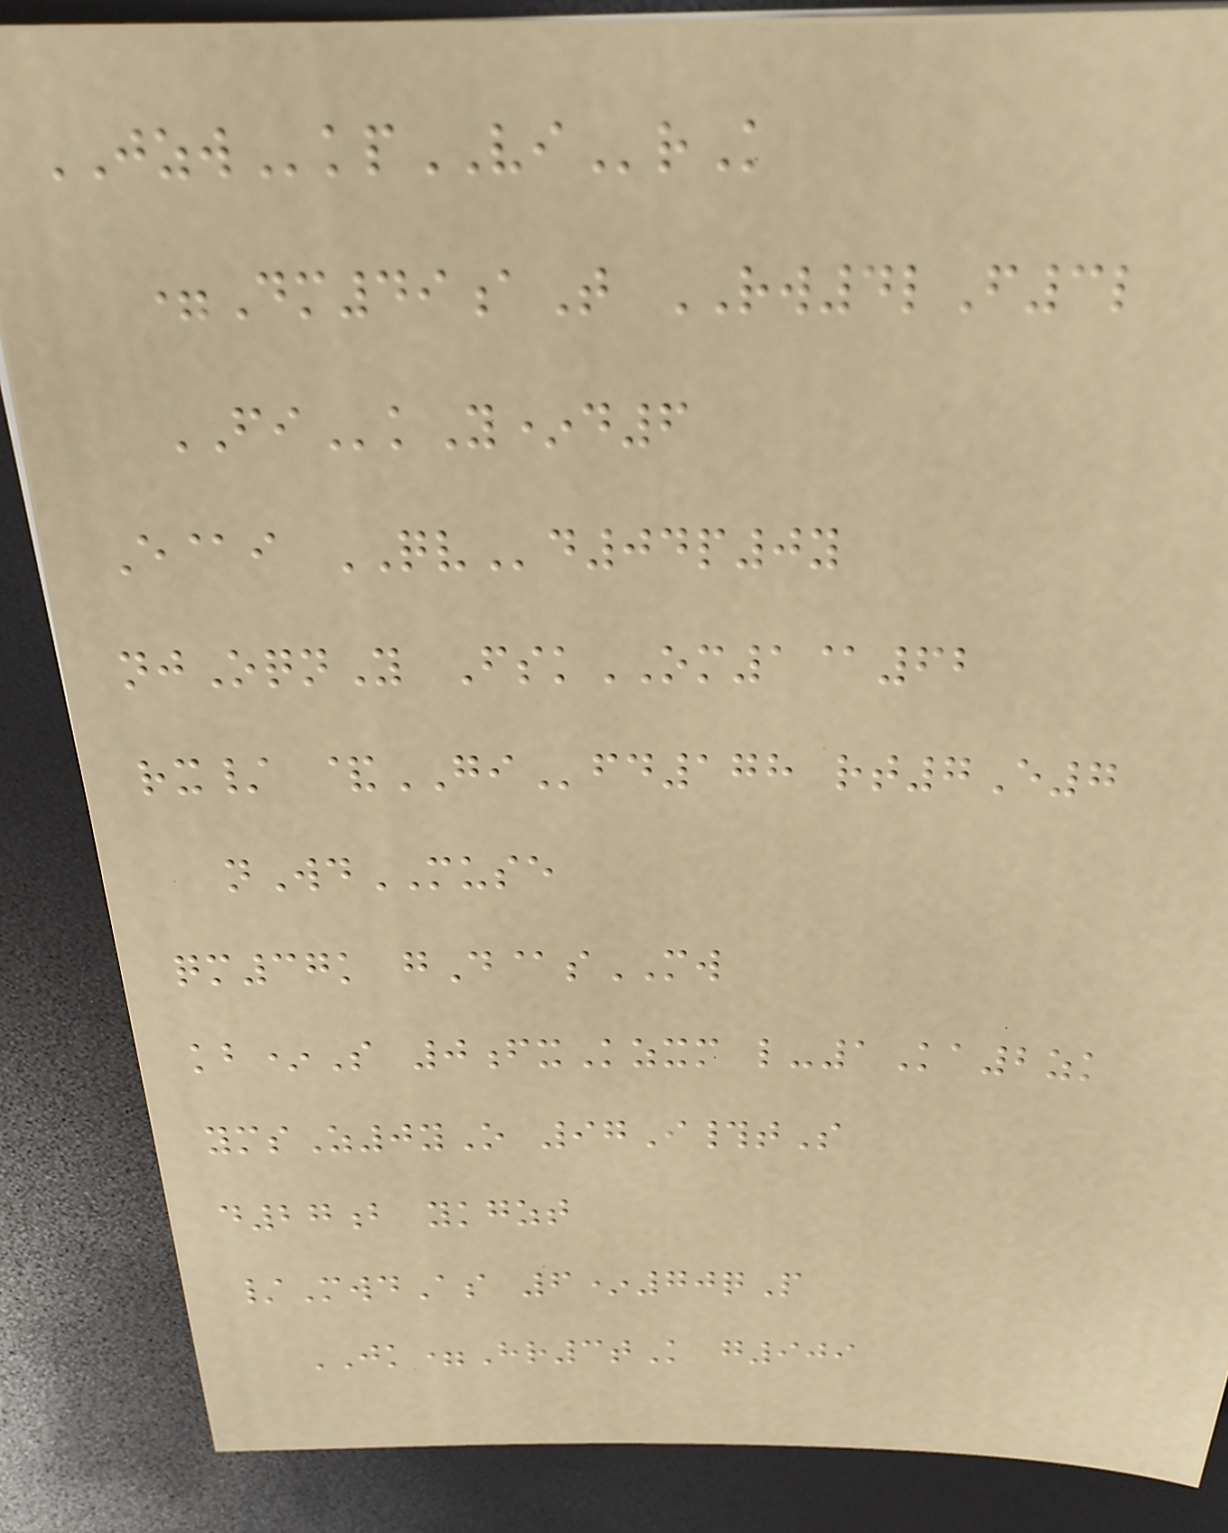JZWkpVIrK
=Dm49aT RW4lF3l
FIkY*d6
E@i QVd04p0y
njOqnY FskOM1@62
rx/ &GIfd178 rt7E7
nWdMUSE
qm37k gD@sMW
kb*S 0fxKzxm l-1Ka2zk
ymsZ0yO 97I#tS
d27b ykgzt
/MwdAs 6*70qP
JK=Hr3tK g909
